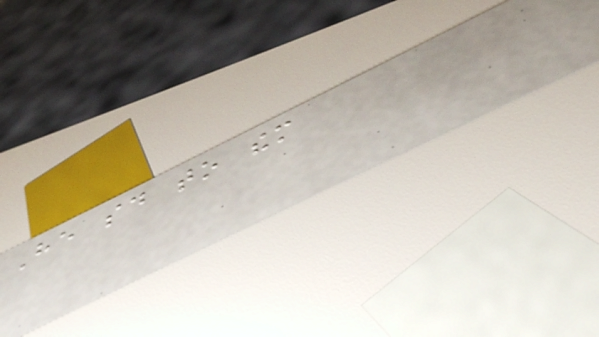He said to them
